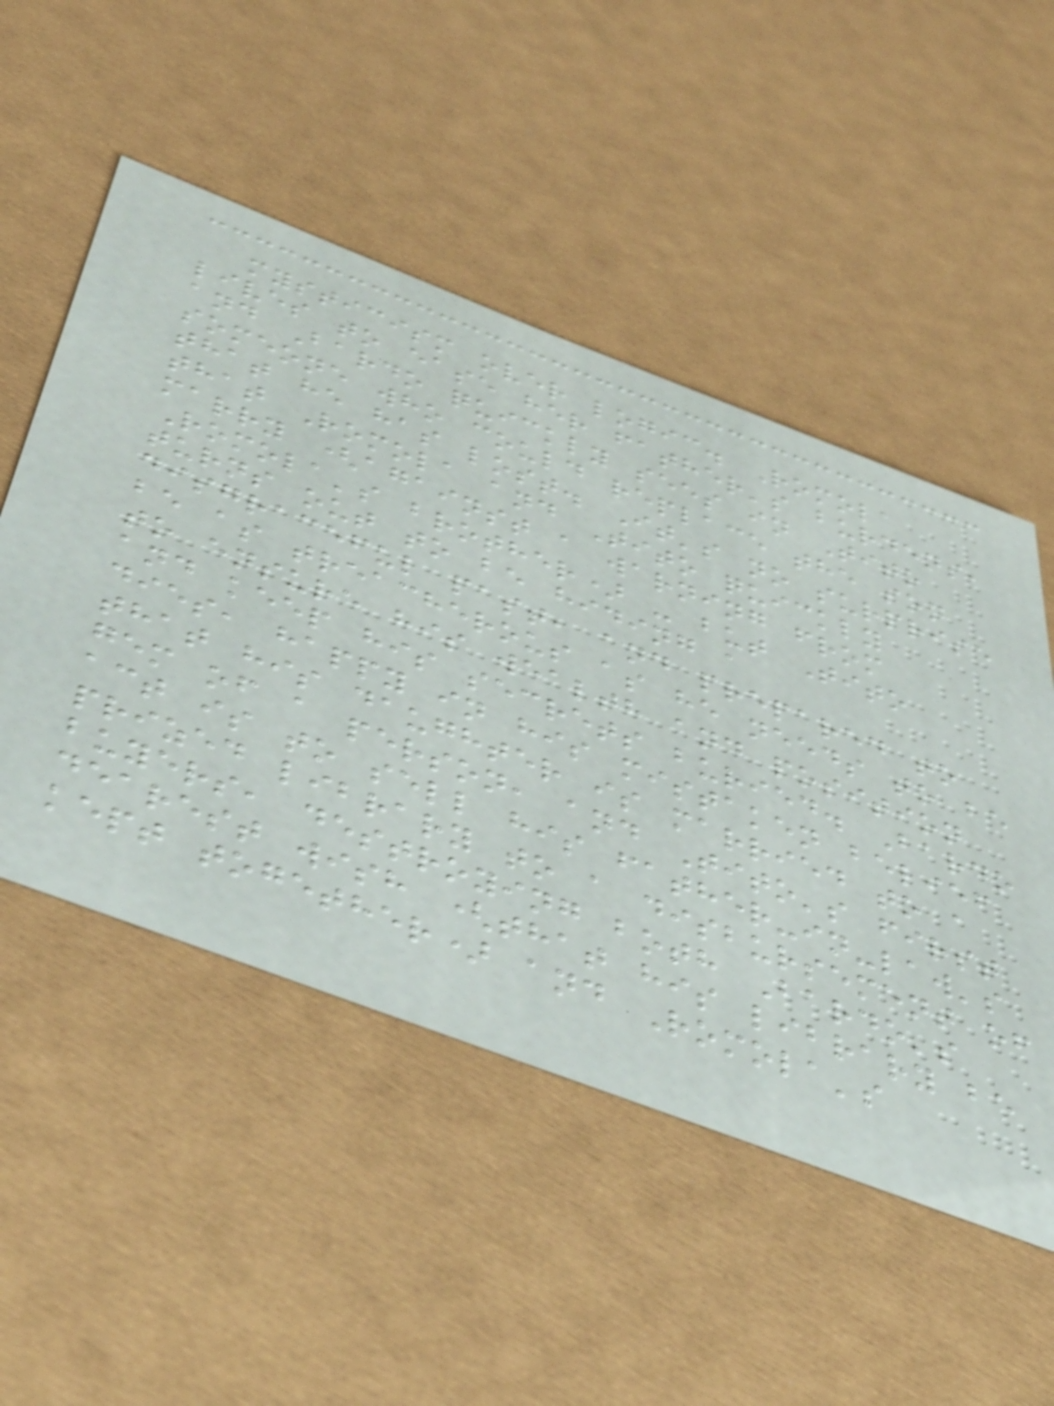mysticism over logic. Romola
lives to ease her father's burdens,
and Bardo quickly sees in Tito
someone who could replace the son
that he has lost. It's no surprise
that Romola and Tito quickly
marry (against a warning from
Romola's brother) - but Tito
turns out to be hiding a
disgraceful past, and prepared to
be as treacherous as he needs to be
to ensure his wealth and position
and keep his secrets buried. Bardo
dies, happy in his mistaken belief
that his daughter is married to a
gem of a person, and Tito's first
act is to sell his father-in-law's
prized library to a disbursement of
buyers, destroying both Bardo's
dearest wish (that his library be
kept together) and Romola's
